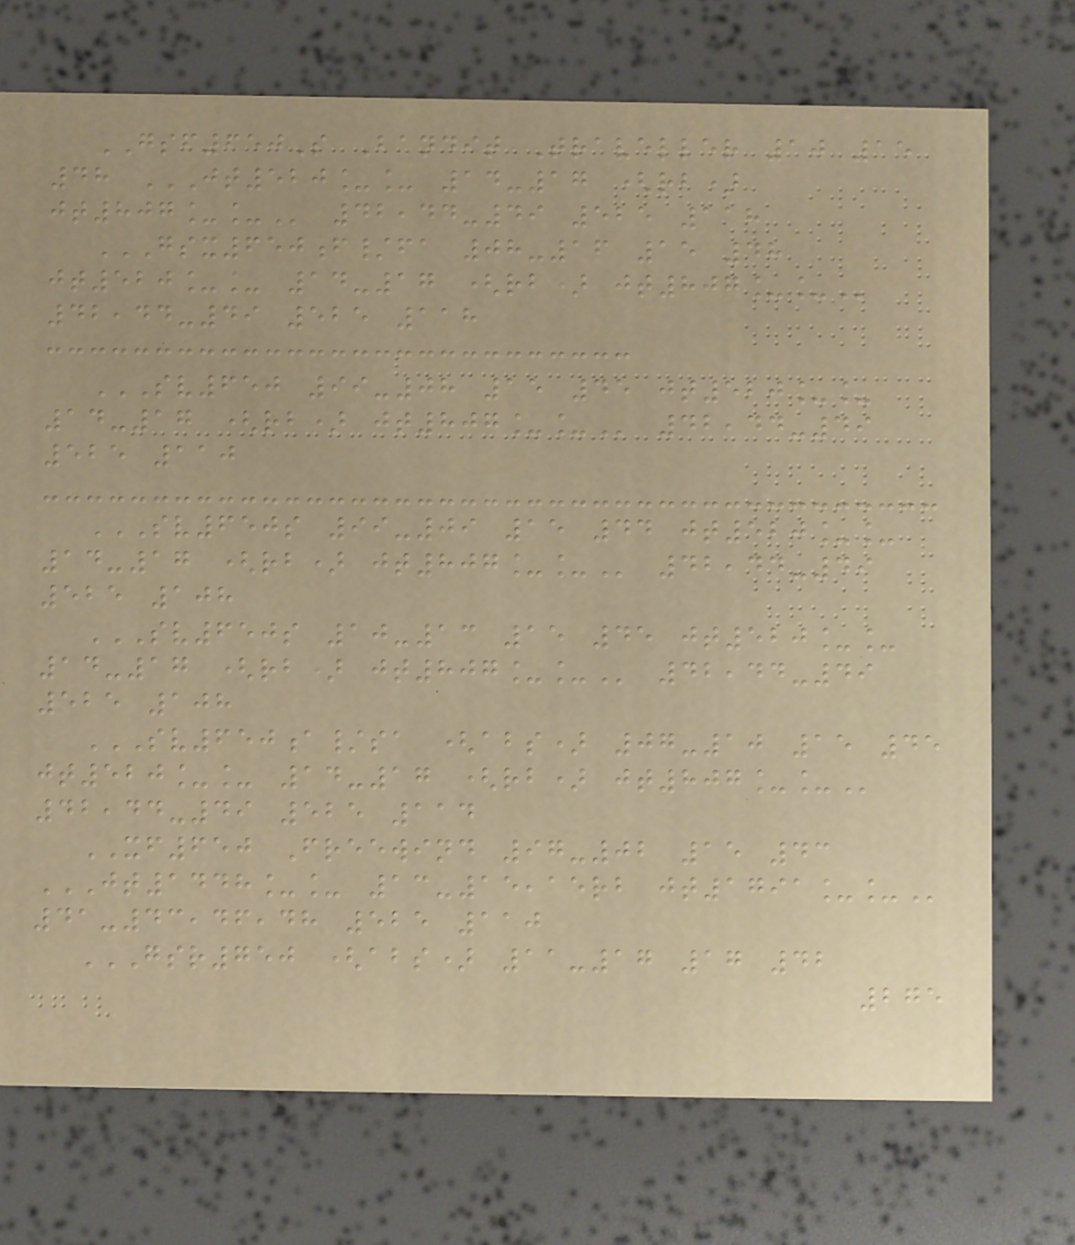GSF650S Bandit Traveller 10 15
48 JT520__ 14-17 (RB)
JT807__ 42,44-49 525 118
GSX650F/FA 08-16 15 48
JT520__ 14-17 (RB) JT807__
42,44-49 525 118
SV650 99-08 15 45 JT520__
14-17 (RB) JT807__ 42,44-49
525 110
SV650S 99-09 15 44 JT520__
14-17 (RB) JT807__ 42,44-49
525 108
SV650S 10-13 15 45 JT520__
14-17 (RB) JT807__ 42,44-49
525 108
SV650A/SA (ABS) 07-10 15 45
JT520__ 14-17 (RB) JT807__
42,44-49 525 114
XF650 Freewind 97-02 15 43
JT1448__ 13-15,15RB JT1791__
41-43,46,48 525 110
GSR750 (ABS) 11-17 17 42
275
